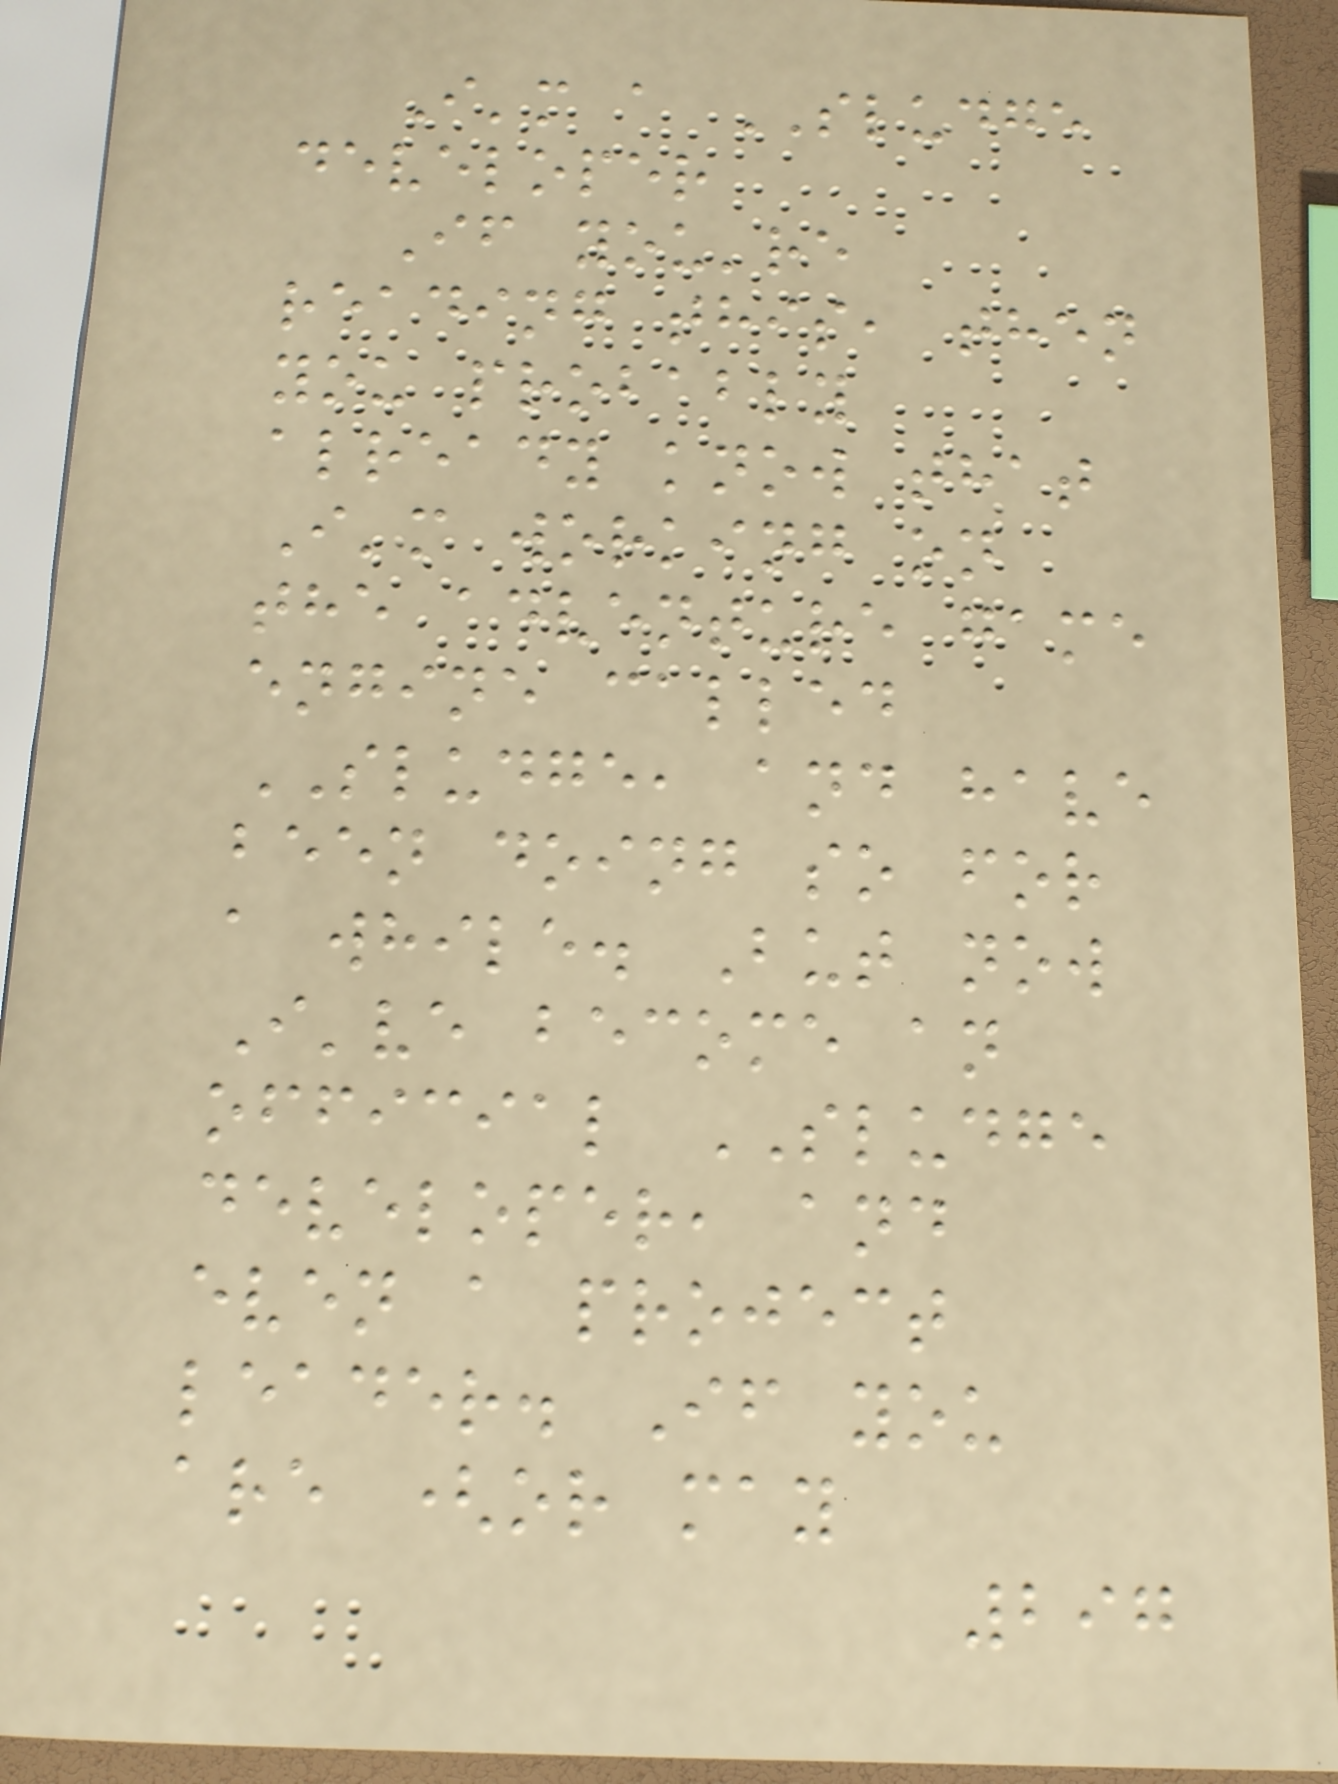I'm a SLUDGE
developer
If you're
reading this, then
you probably
already know that
I'm working on
the adventure game
engine called
SLUDGE, and have
been doing so for
a while. But now
I've become an
official SLUDGE
developer, and
even a project
leader. If you
are (or may
297
